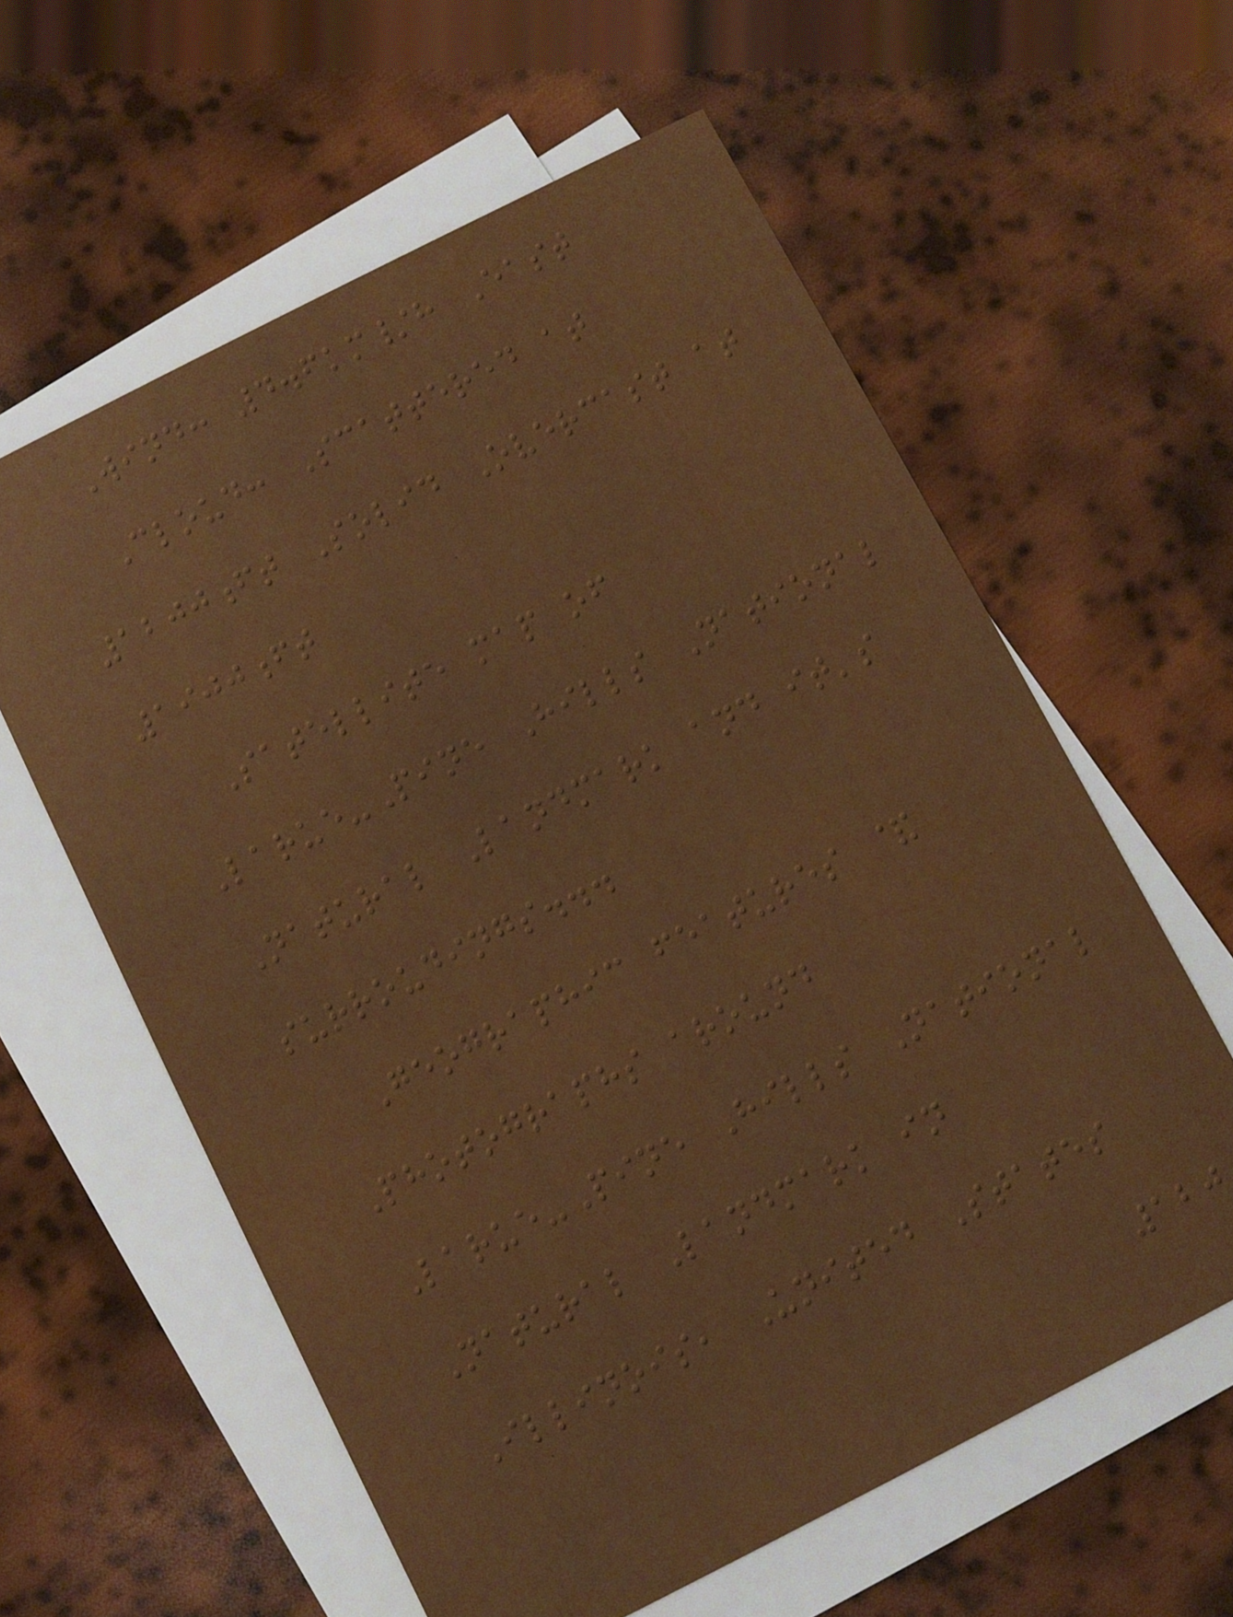Wind: 4.6km/h East
Cloud: Scattered at
1200ft Solid Overcast at
1900ft
Satellite map of
Larue-Pine Hills National
Natural Landmark and it's
surroudings...
Geographic features &
Photographs around
Larue-Pine Hills National
Natural Landmark in
Illinois, United States
120
